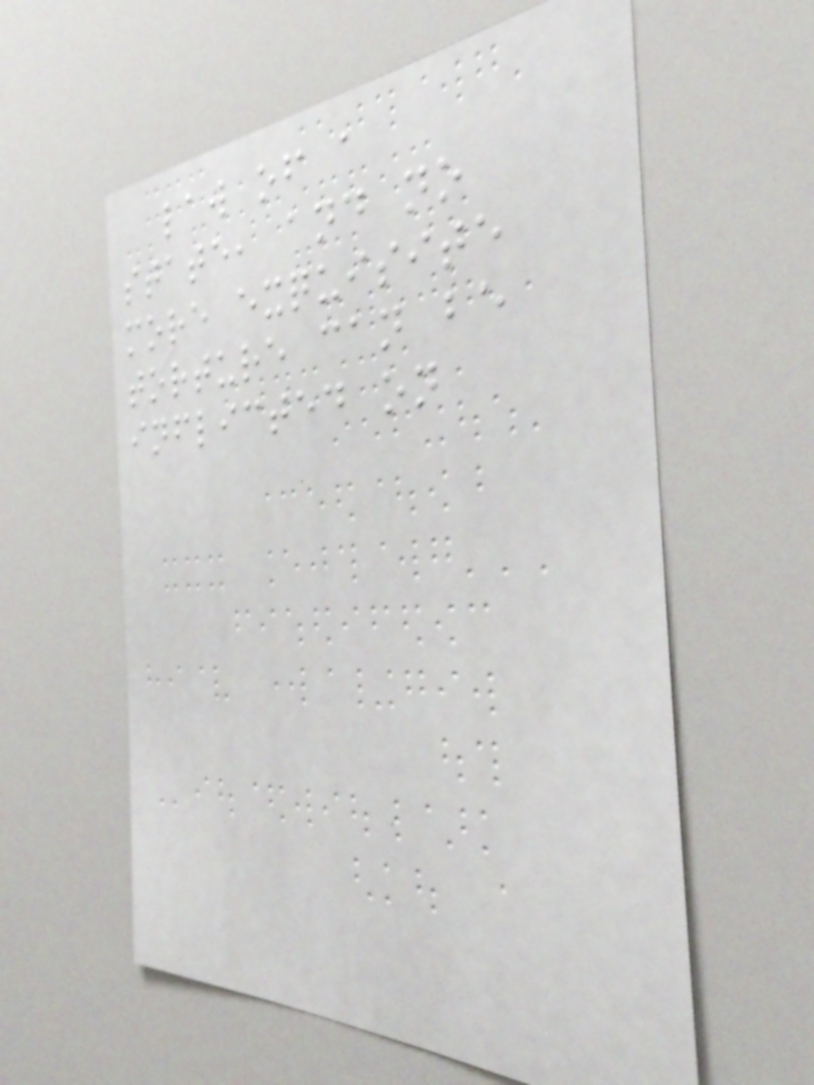law of a
state, and no
more exquisite
torture can be
inflicted on
